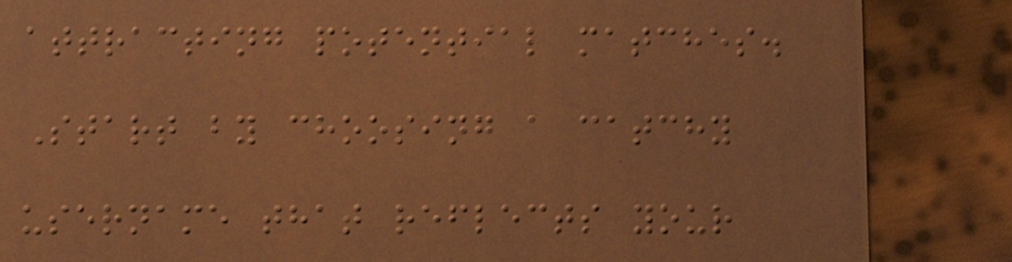attracting potential matches.
Start by choosing a catchy
username that reflects your
